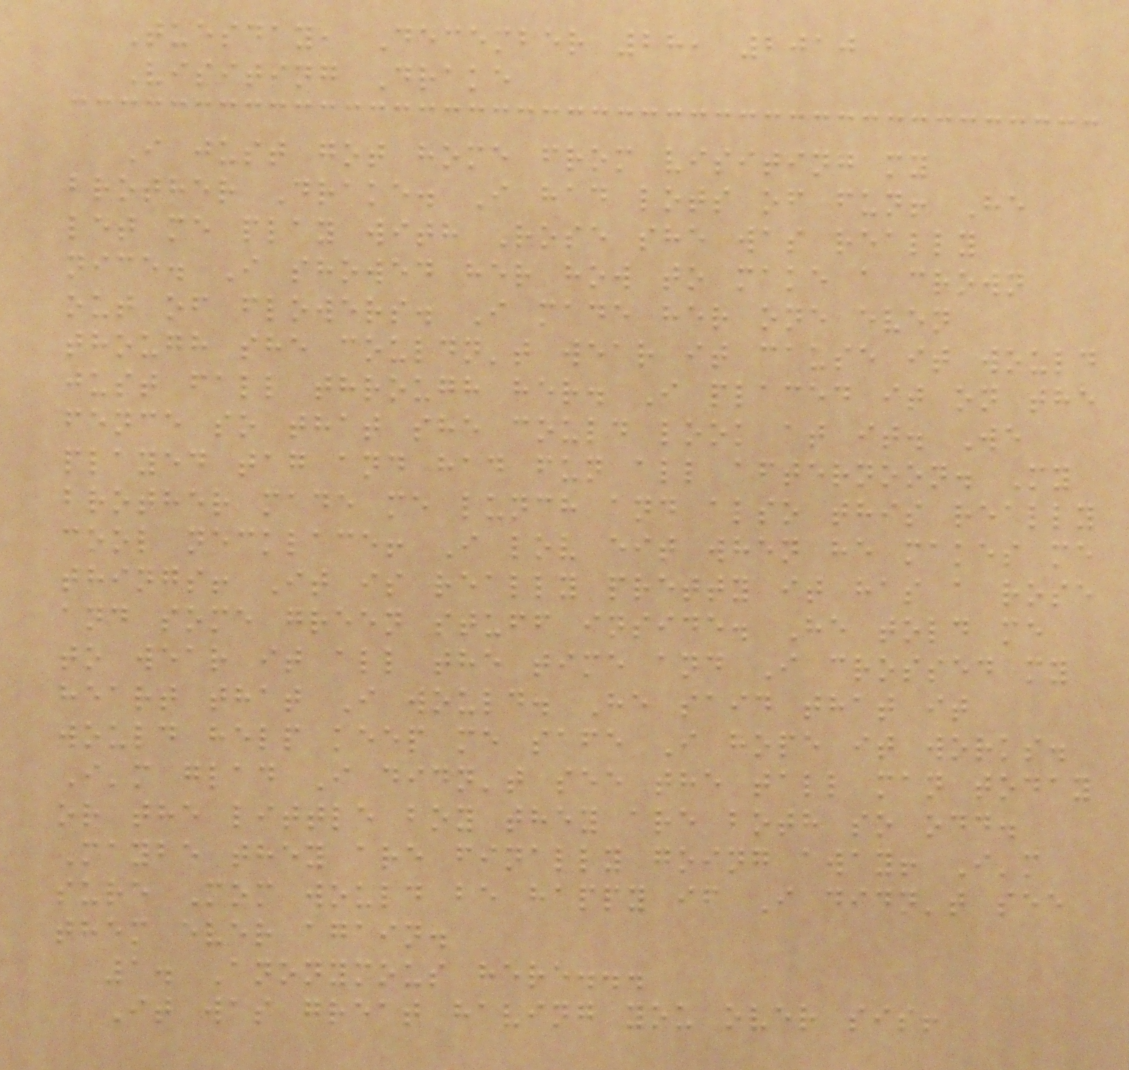Tuesday, December 28, 2010
Visiting Drake
I just got home from visiting my
brother Drake. I had lots of fun! He
let me play with Rose she was really
nice. I showed her how to make a crown
out of flowers. I made her one even
though she couldn't wear it cause it would
just fall through her. I placed it on the
fence so that she could look at it. We
played tag and had fun all afternoon. My
brother made me lunch and also this really
cool necklace! I lov eit when he makes me
things! It is really pretty it has a rose
and some green stuff inside. He told me
to wear it all the time and I crossed my
heart that I would. He said that it
would help keep me safe I hope it works.
I'm glad I didn't see the tall man today
or the little boy they are both so odd.
Maybe they are finally going away! I'm
sure Mom would be happy if I didn't see
them ever again.
1. Anonymous here...
It was great having you over sis!
